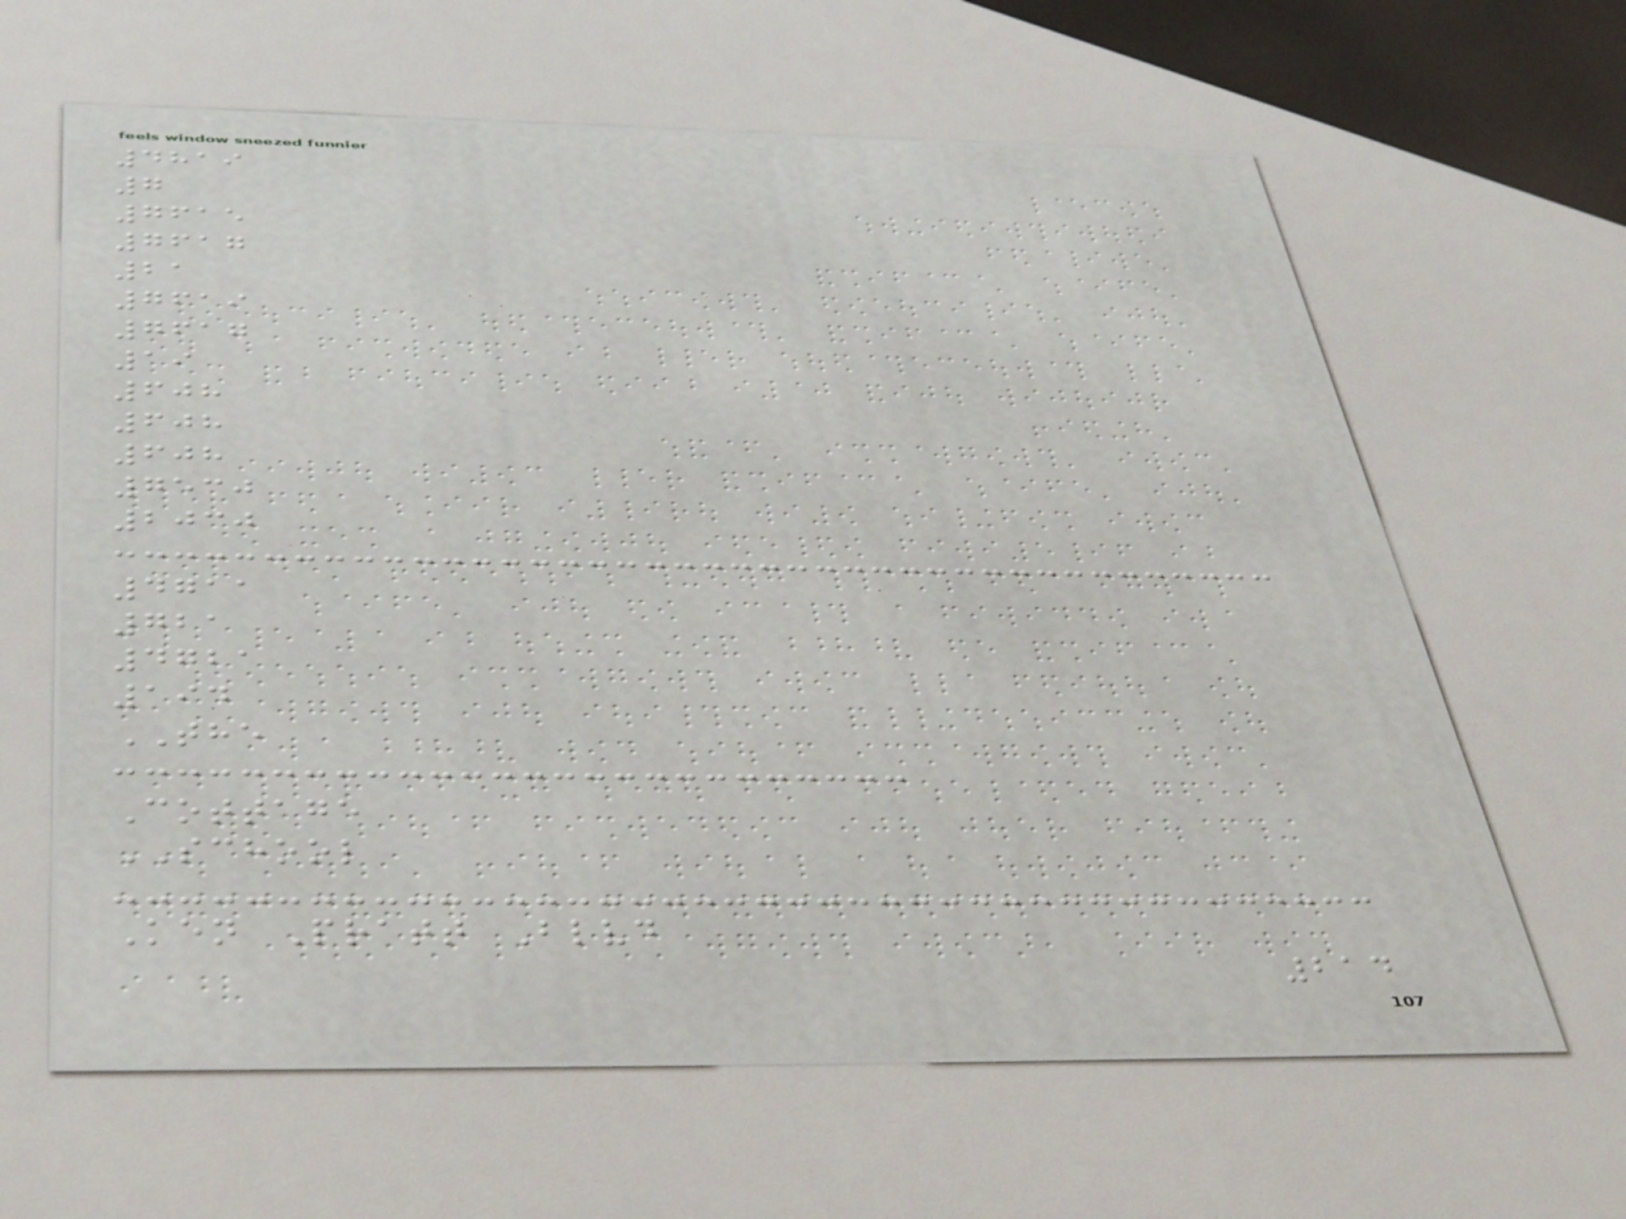4819
7
7615
7617
21
7619
7617
19
608
608
608
7530
2030
4711
721
4721
194
THE
Cottage
SCHOOL
Ken Pratt Blvd
214
